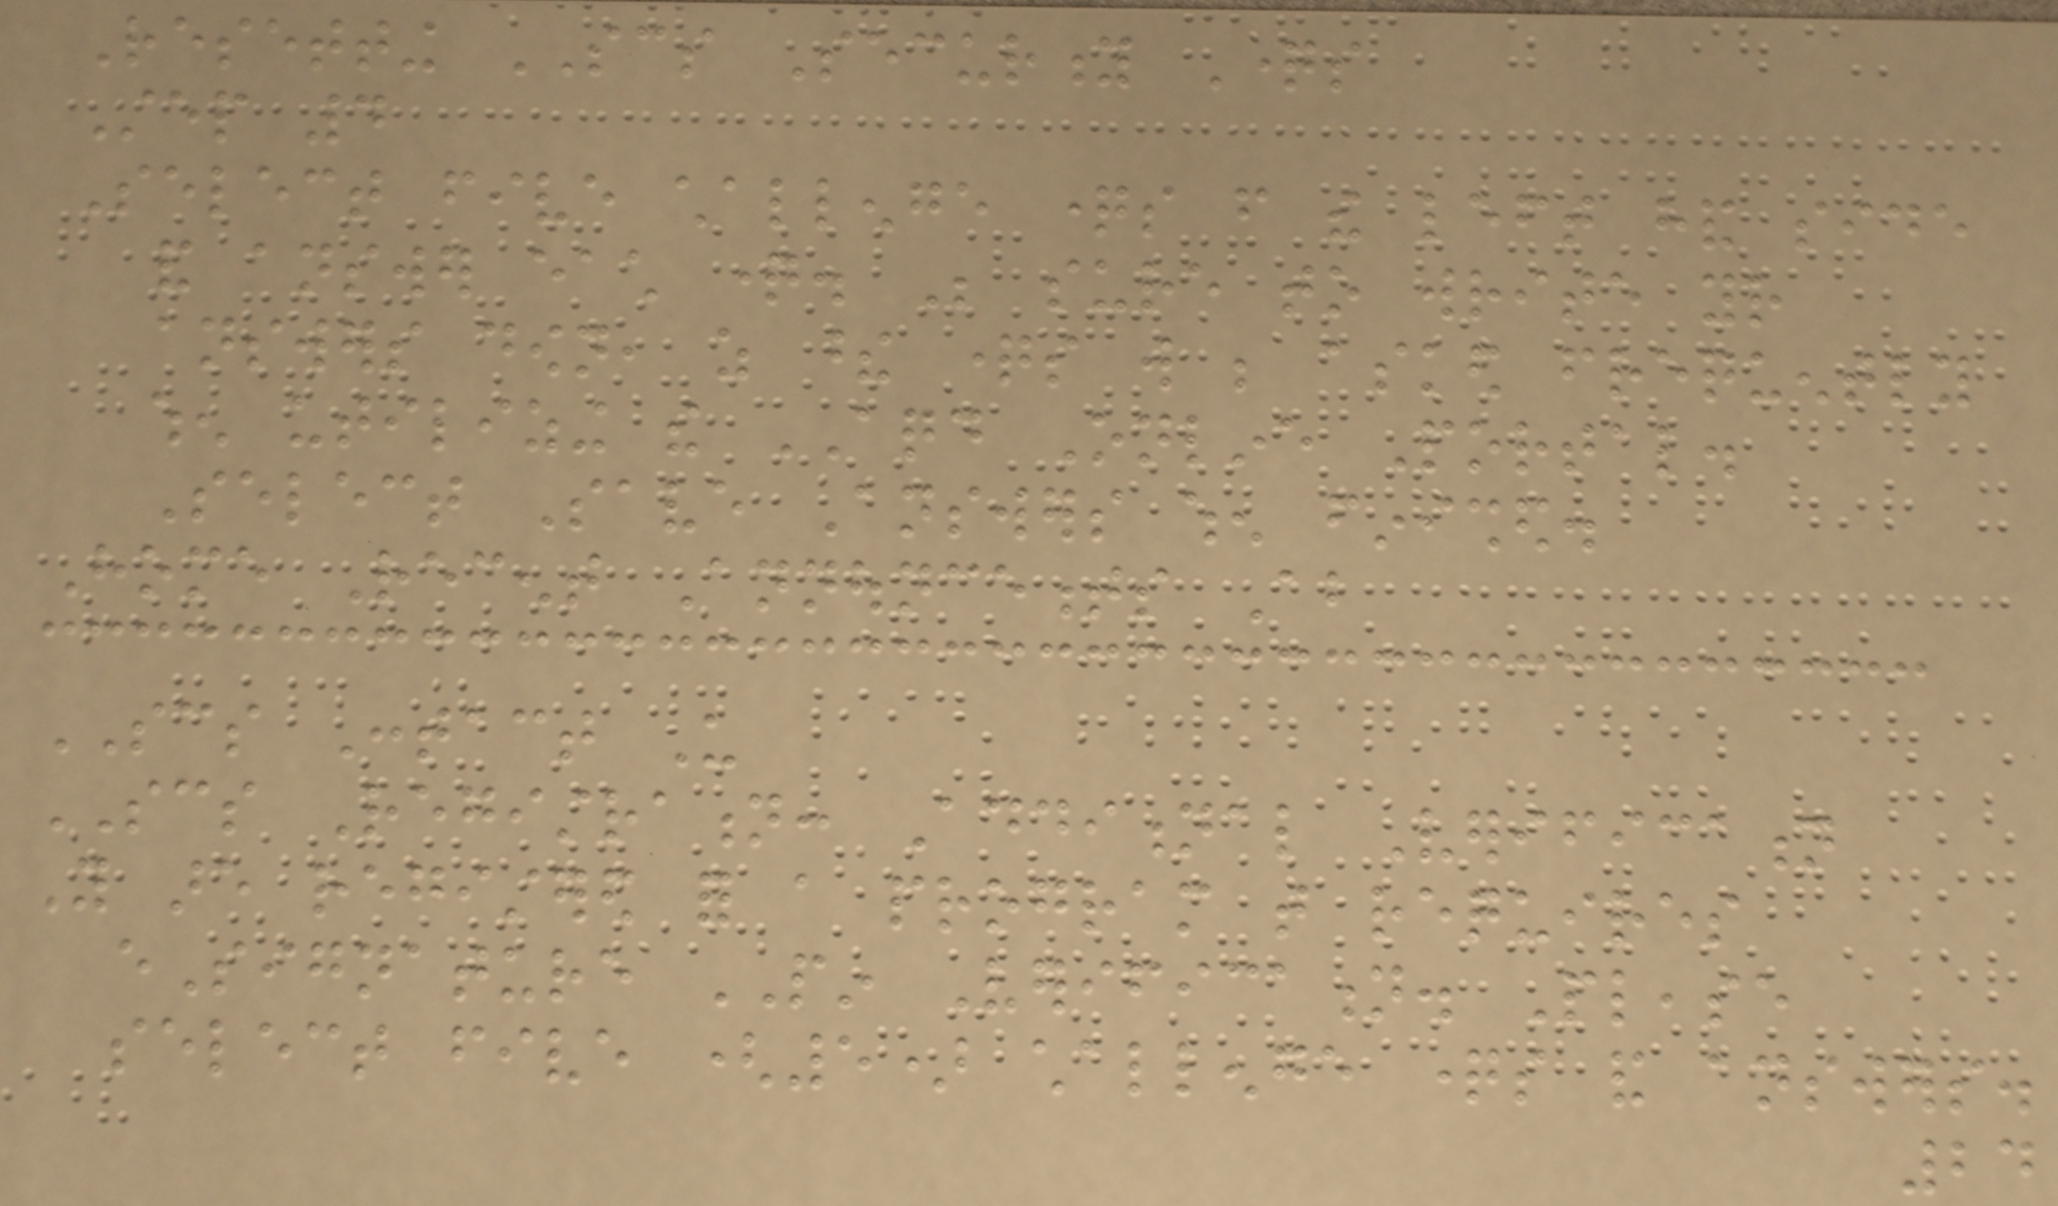Resetting SCS Security Questions
Step 4
Select five challenge questions from the left hand side
and answer each question. Be sure to write your
answers down, as these questions will be asked frequently
when utilizing the AQD Online Portal.
Select Save Answers when finished.
Home Recent Announcements About
SCS Contact Us
SCS Registration: Additional Verification
You are registered for a program that requires
eSignature PIN Verification. Please
select five (5) challenge questions and answers.
24
